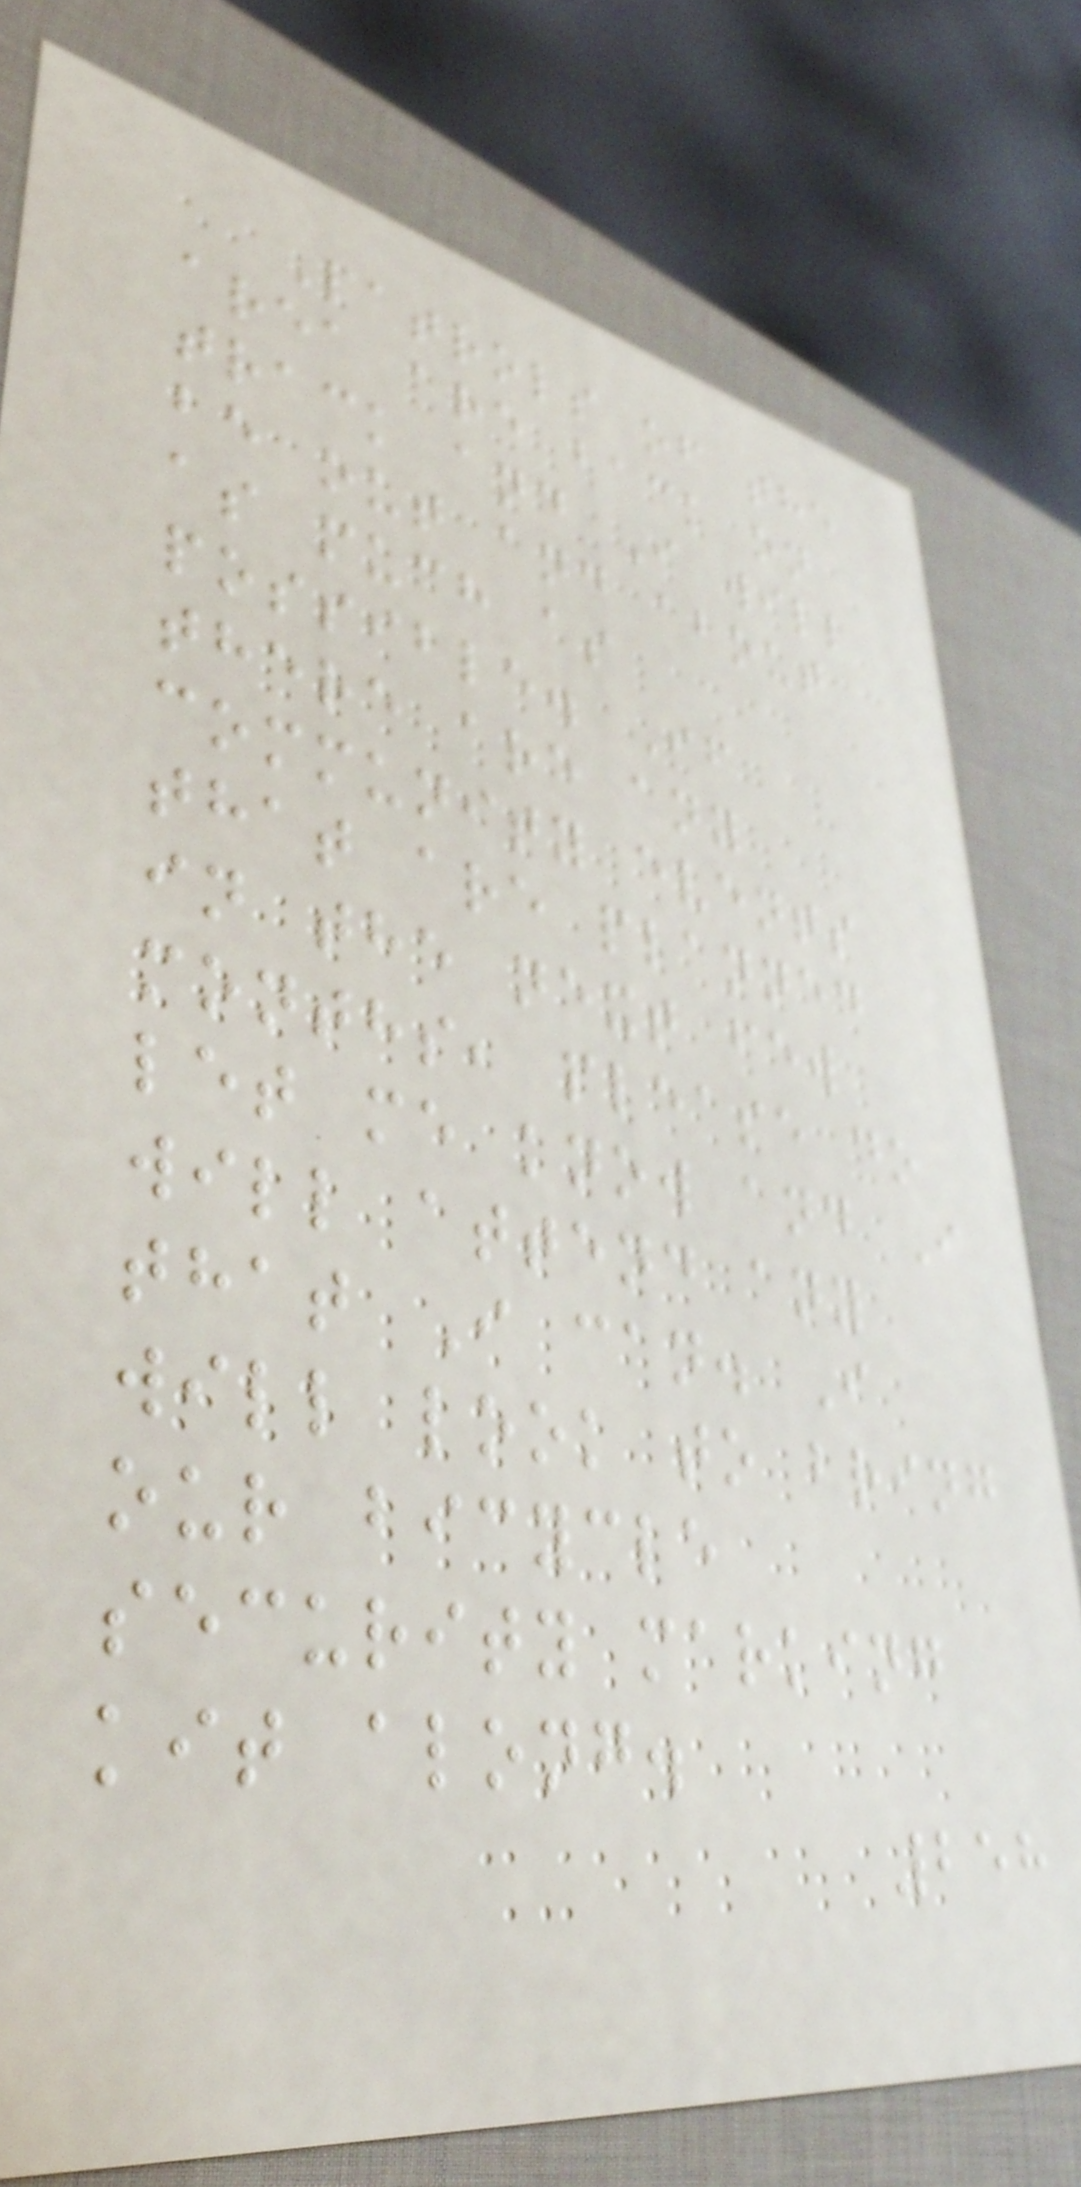Patrols of the
area are back on
track and I will
be out and about
as much as
possible. If
there are any
community events
that are planned
in the next few
months, please do
let me know and I
will attend any
that I can. I
will look to bring
our bicycle
security marking
kit along.
258
